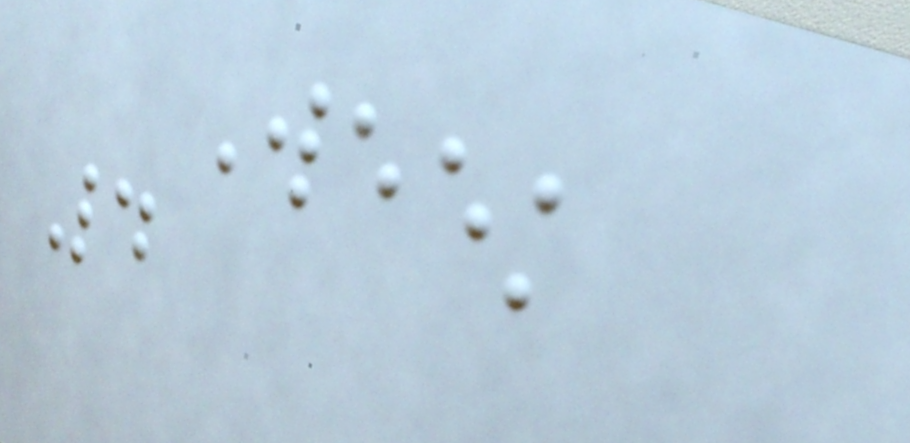Week
4
